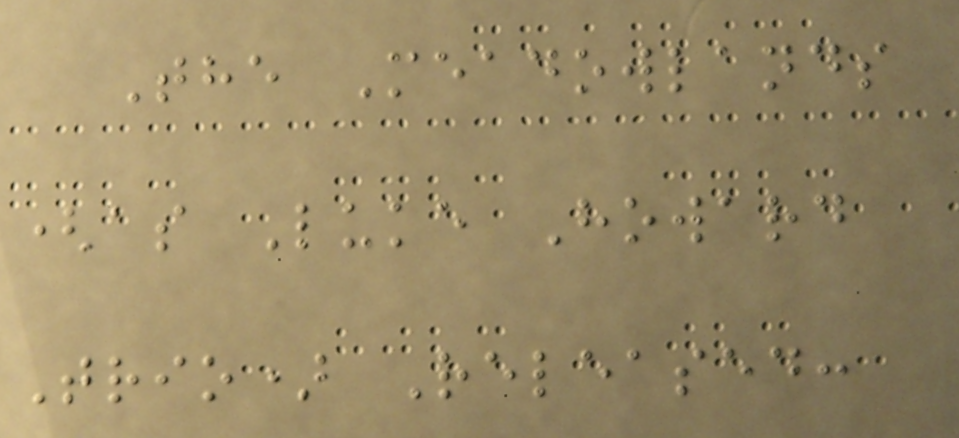The Meadowlands
(as Luke Howard
Trio) Released:
